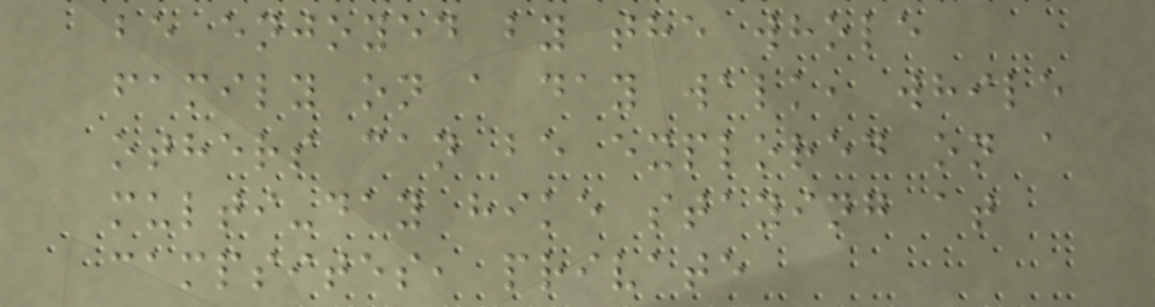be enjoyed by the whole
family on a day walk, while
others can be explored on a
multi-day hike staying at
campsites, private
